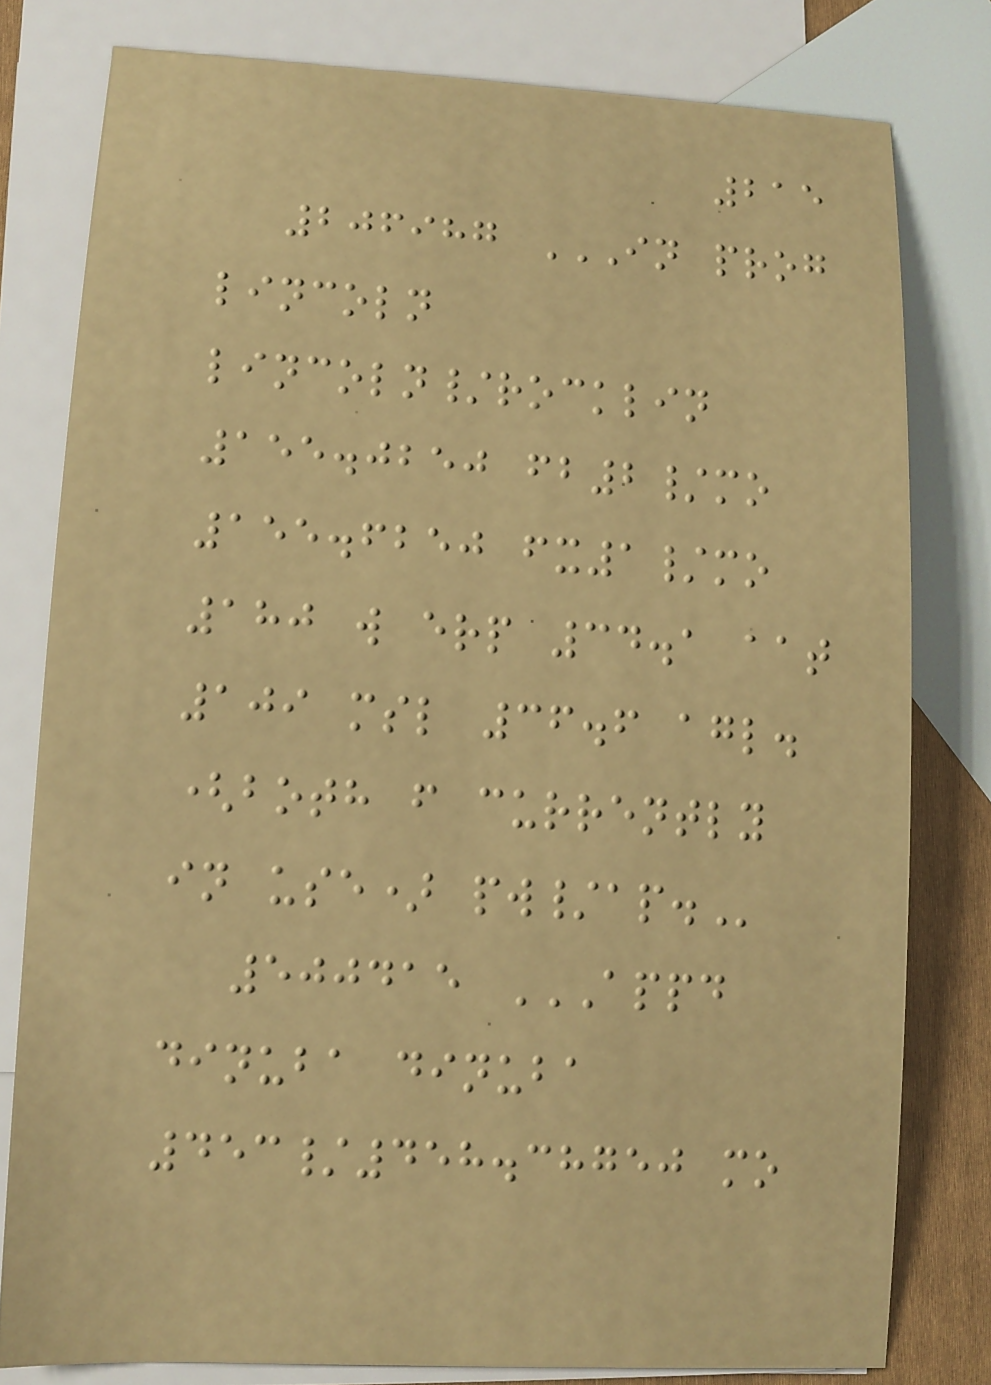215
206987 IN PROG
LINCOLN
LINCOLN/ROCKLIN
155.0250 FB2/MO
155.6250 FX1/MO
180 W ERP 34.1 AAT
109 MSL 36.6 AGL.
(BOTH F CURRENTLY
IN USE) PW/AP.
500415 APPD
DINUBA DINUBA
453/458.38750 MO
